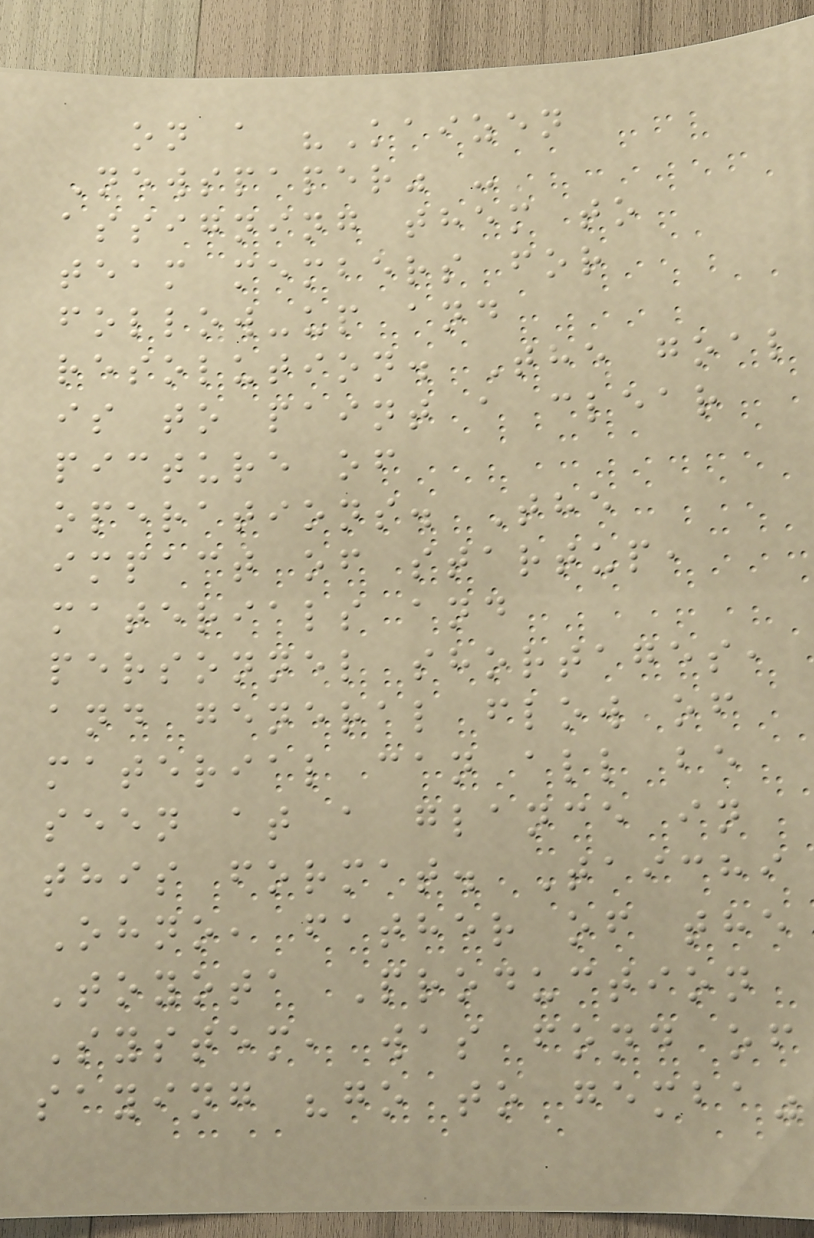on a "Kaizen
Newspaper" -
assigning them to
team members for
follow-up and
resolution. The goal
is to paint a clear
picture of
operations. The
impact of startup,
materials and
personnel shortages,
and general flow of
material can all be
seen at a glance in
this format. Taichi
Ohno, father of the
Toyota Production
System, was fond of
saying "go to gemba"
